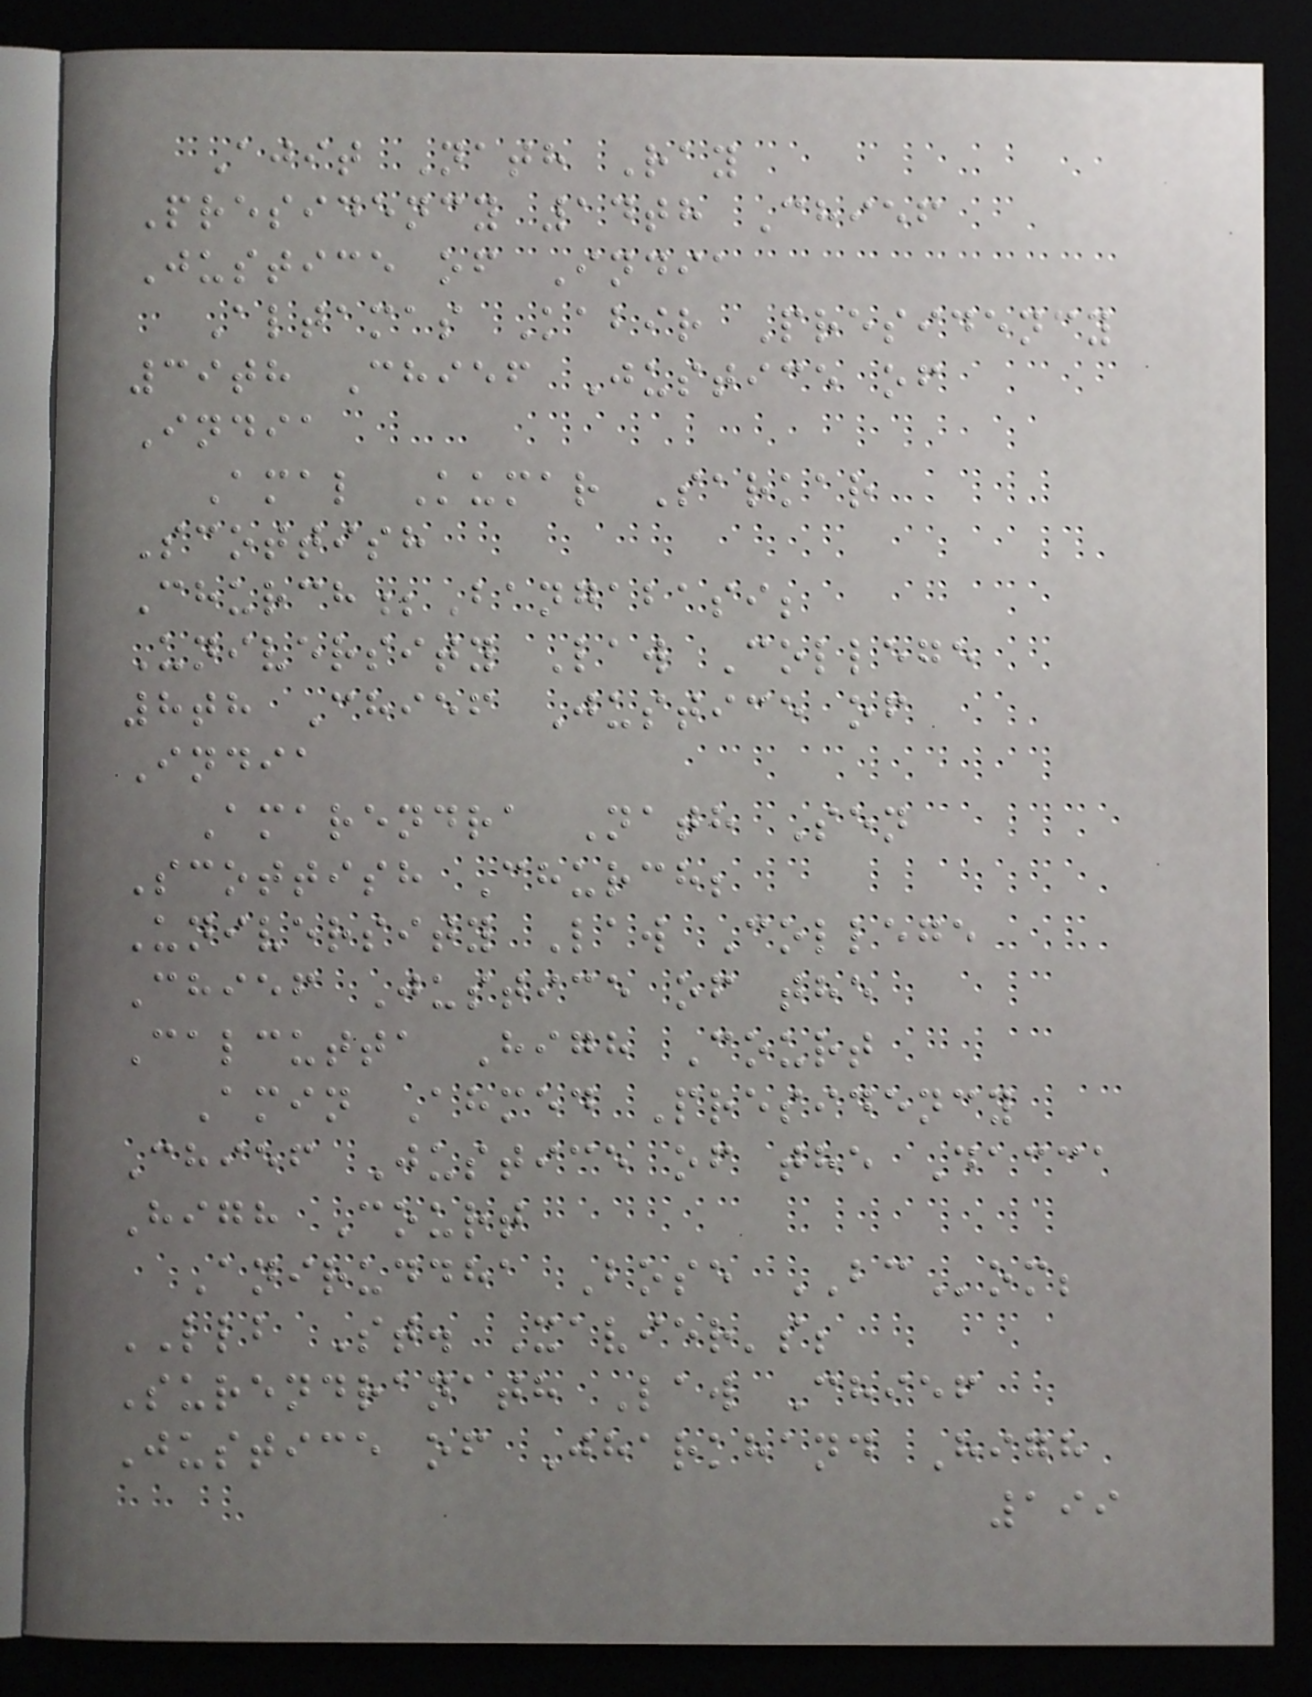Ajit Nath Ray
Presidency 14th Chief
Justice of India
Altamas Kabir Presidency
39th Chief Justice of
India
Amal Kumar Sarkar
Scottish
Church;Bangabasi;
University Law College
8th Chief Justice of
India
Amarendra Nath Sen
Scottish Church;
University Law College
Chief Justice of the
Calcutta High Court
Amin Ahmed Presidency
Chief Justice of the Dacca
High Court
Aniruddha Bose BCom;
LLB St. Xavier's;
Surendranath Law Chief
Justice of Jharkhand High
199
